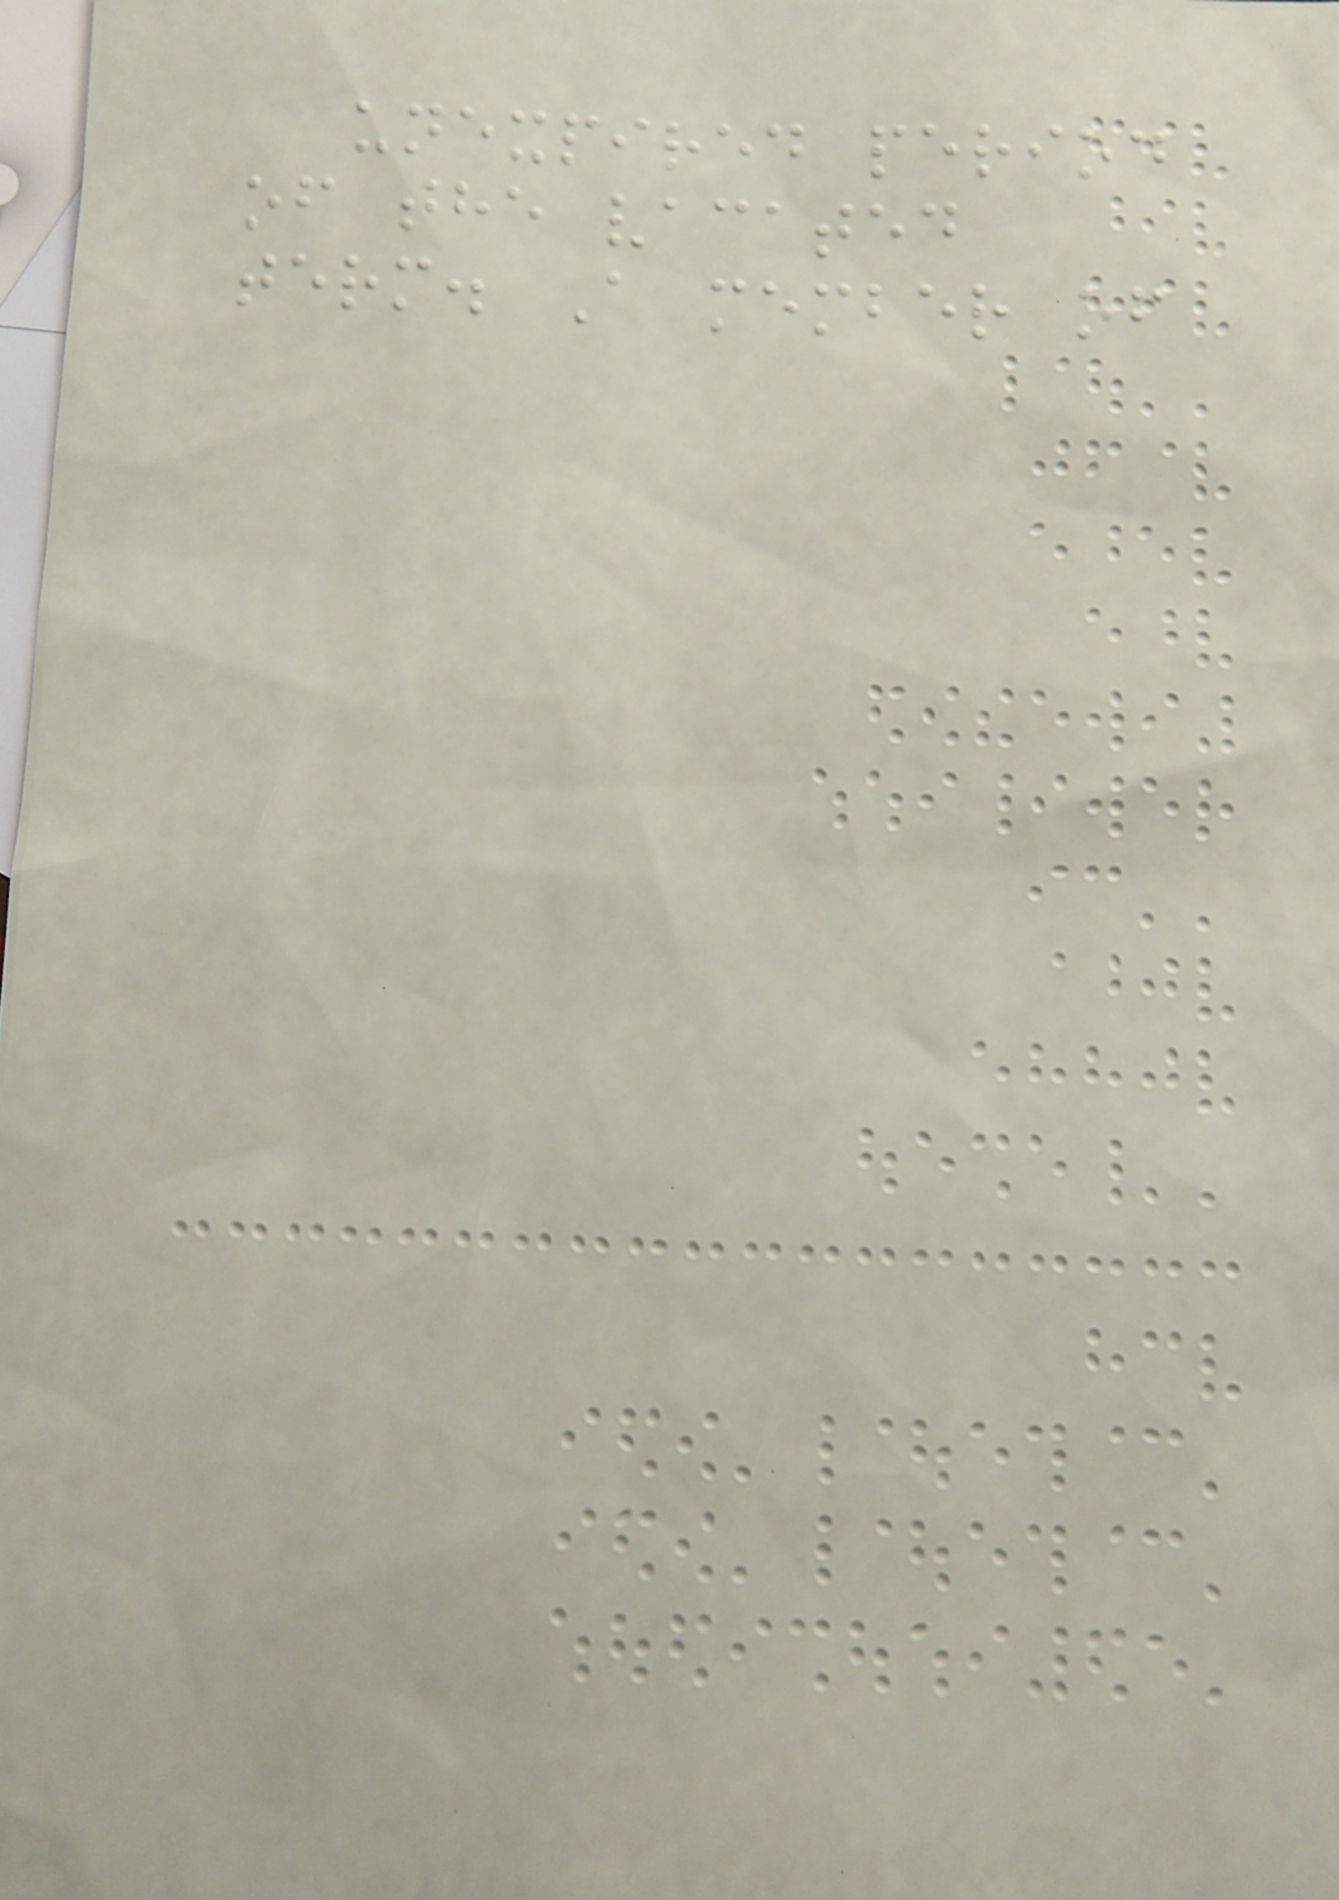unexpired period
of the vacated
term. A member of
